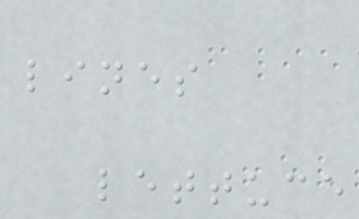lines
lettuce
